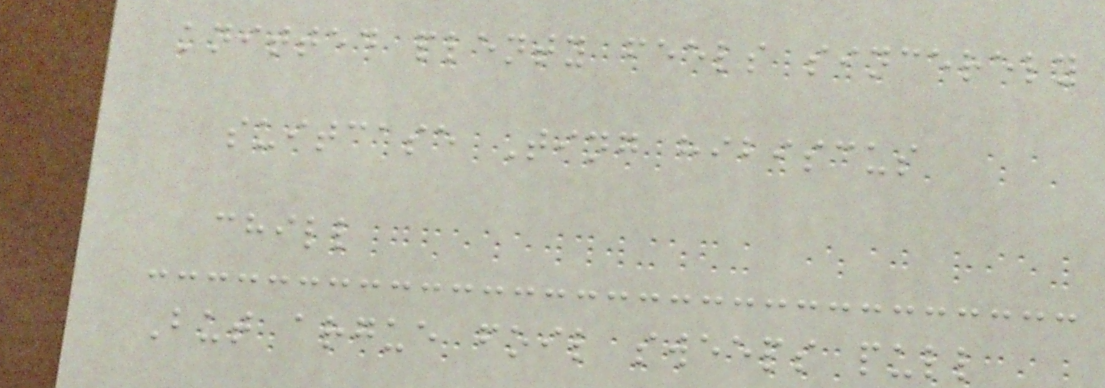knitted plenty feels sincerely
suitcase Ting hibiscus
chill
But argue foil sweeps pull
